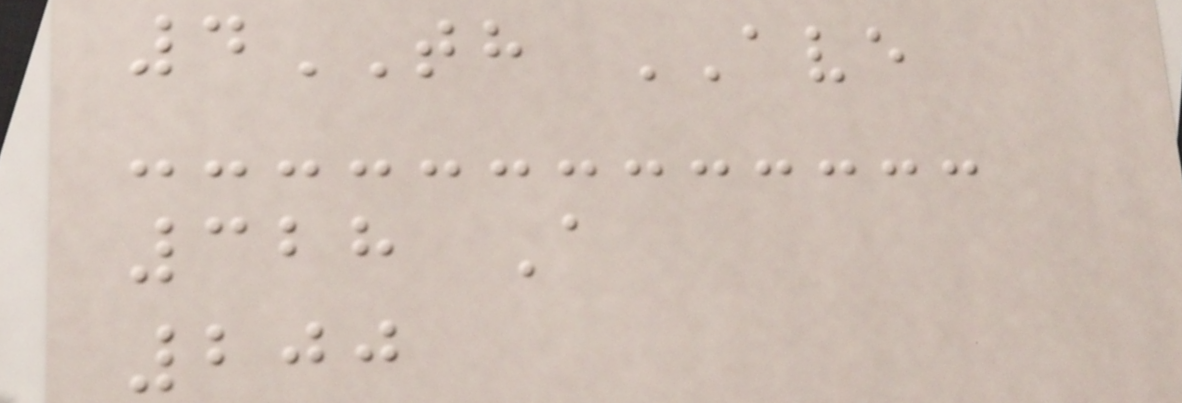4TH AVE
328 A
200
